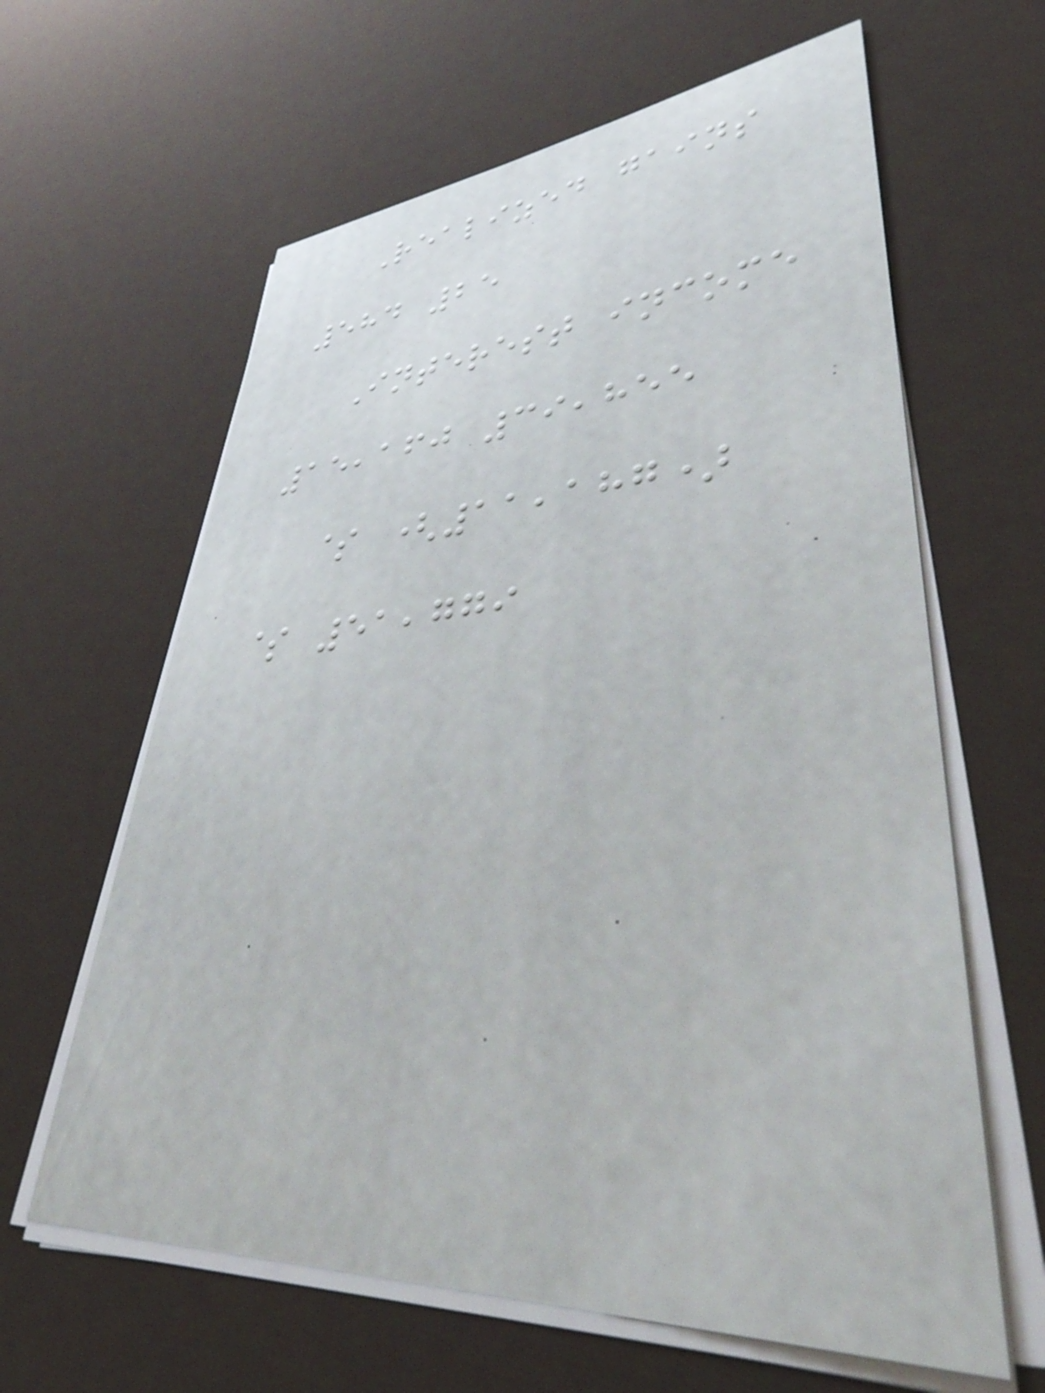Realized gains
584 25
Interest income
15,160 39,855
$ (11,187)
$ 51,779
